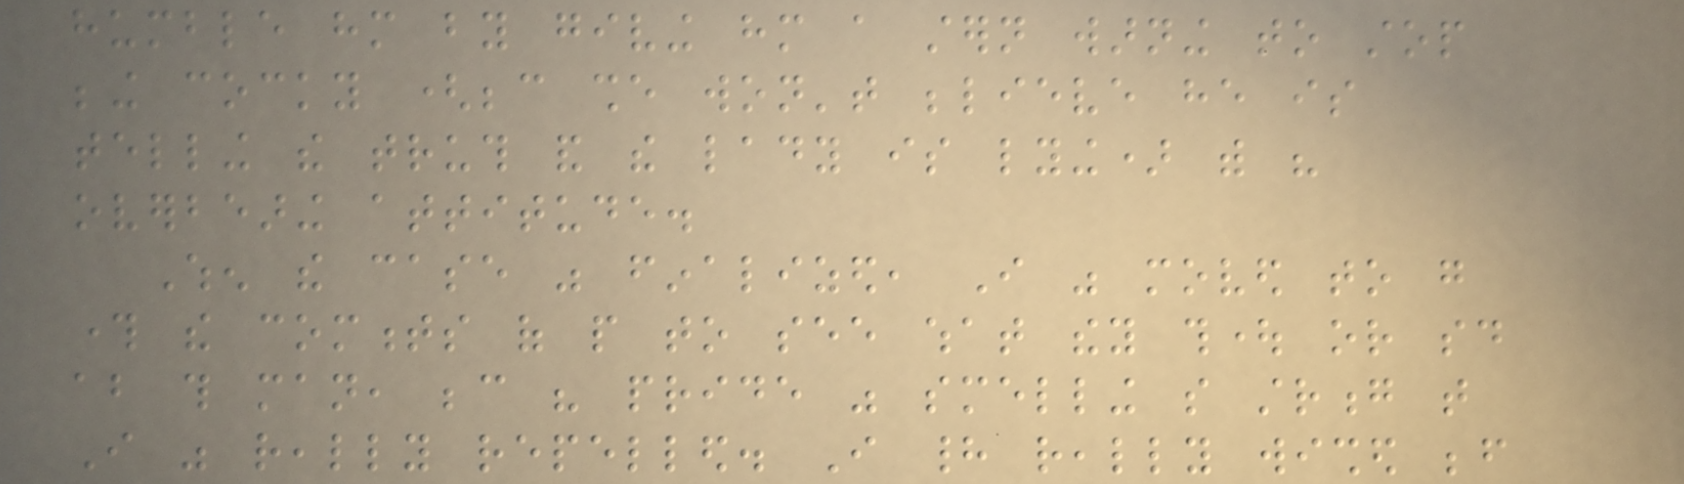humble him by giving him a stern warning to stop
being cocky (because she won't believe he is
telling the truth and the lady is lying) with his
overbearing attitude.
When the case was finalized, I was moved to go
through the comments of people to see what they thought or said
about this man, because his pride was smelling so strong that
I was really repelled. I had really wished before
